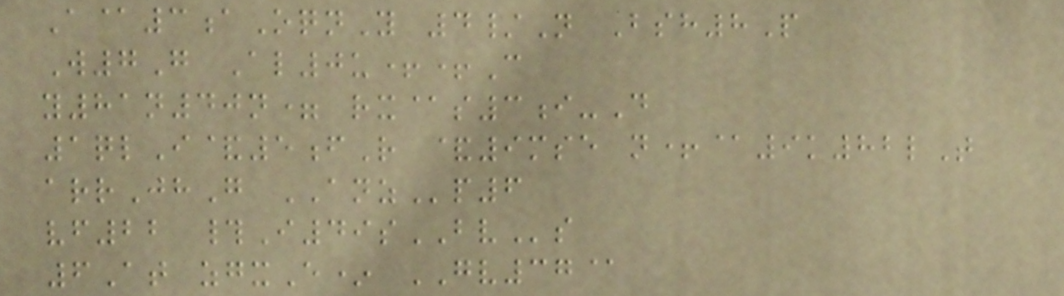A@3aOqnY 4/N Bsh8P
W7G Al0u++C
y81n40n= rx@s3i-D
1qlI&5fR &9mse n+@9k82lT
arrJhG ANZp6
vf22 #I49sBVs
6At zgxE* GV37@
